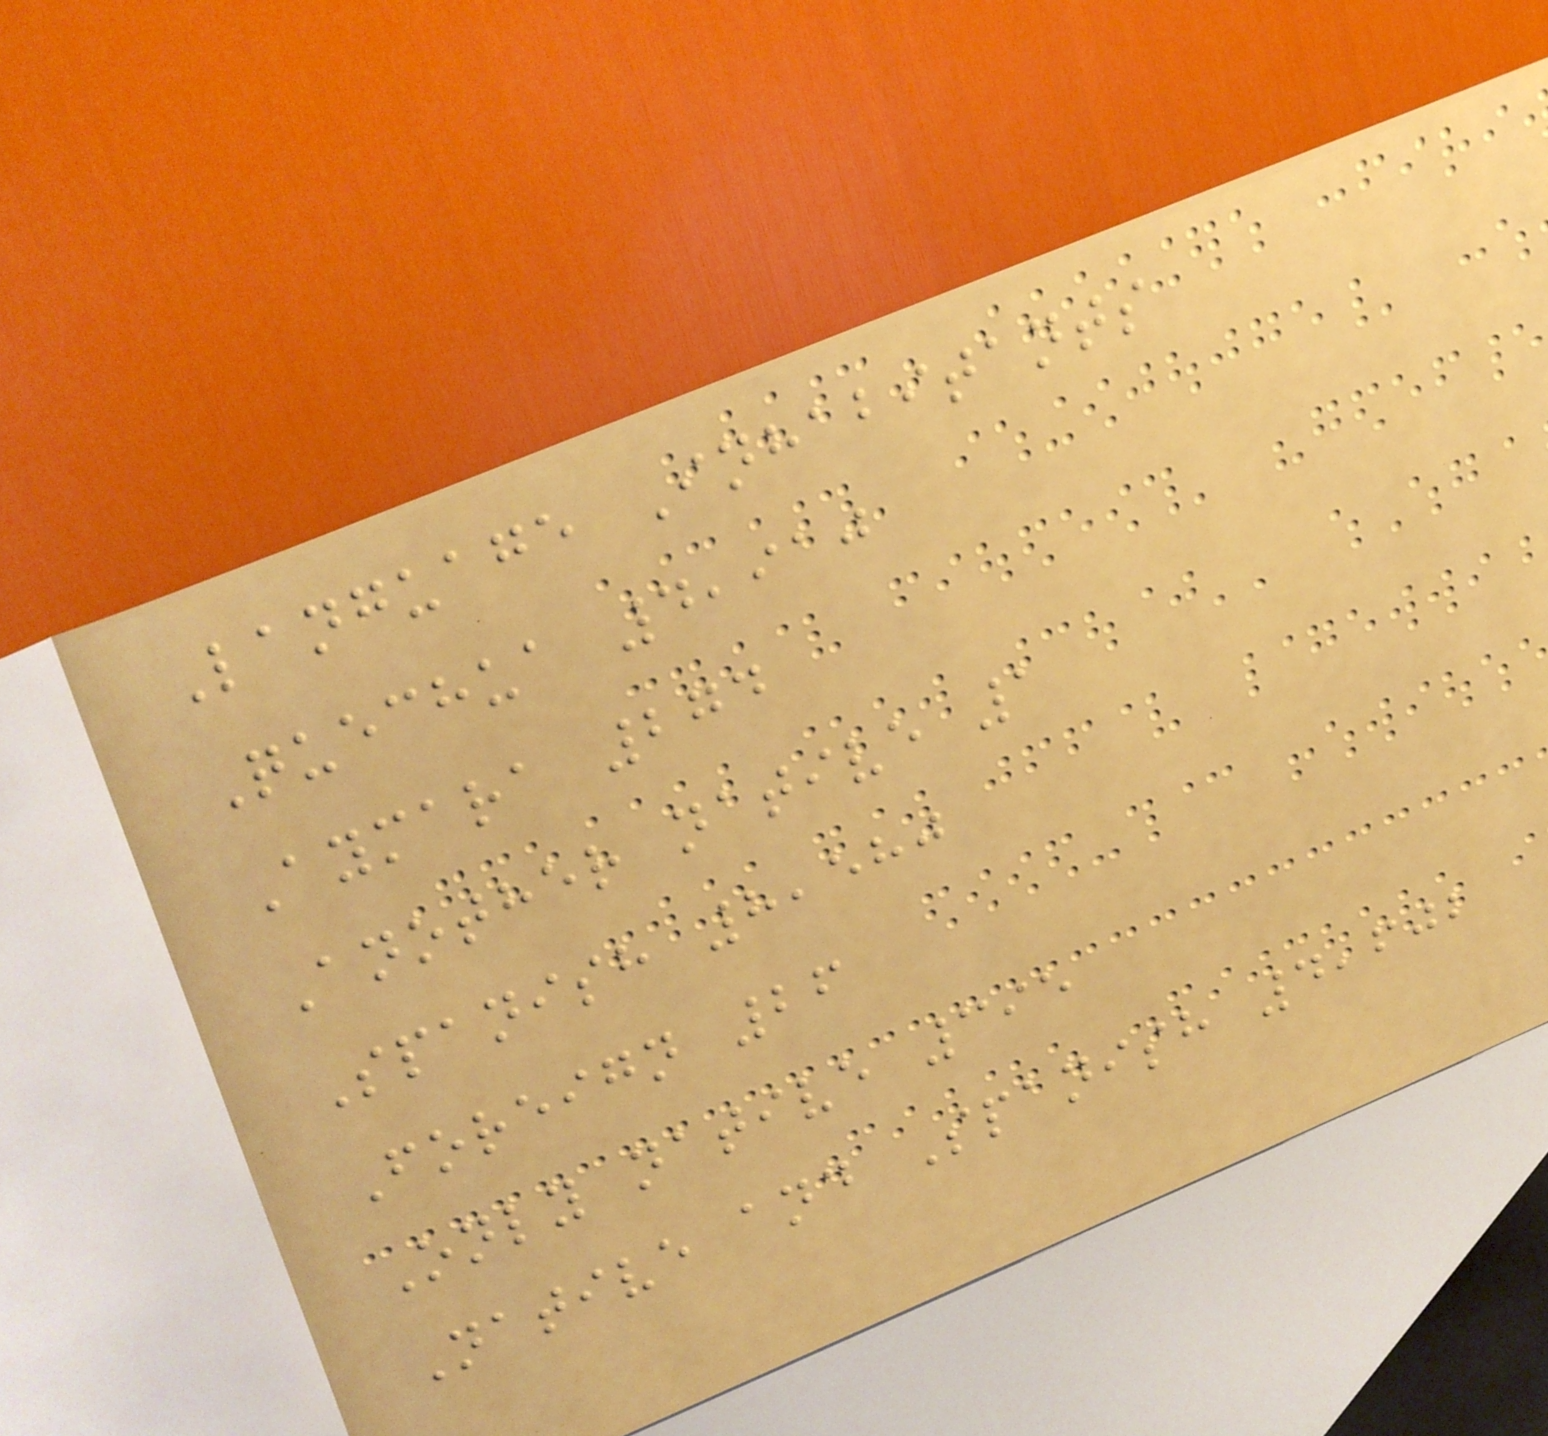Language Inhabitants
Quechua 4,910
Aymara 274
Another native 1
Spanish 8,580
Foreign 26
Only native 395
Native and Spanish 4,602
